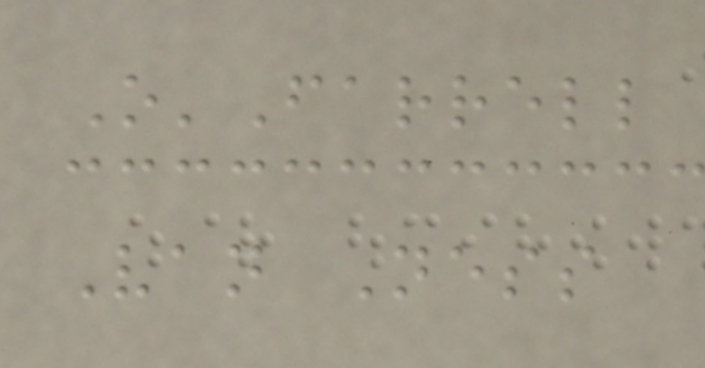O'Farrell
Van Ness
